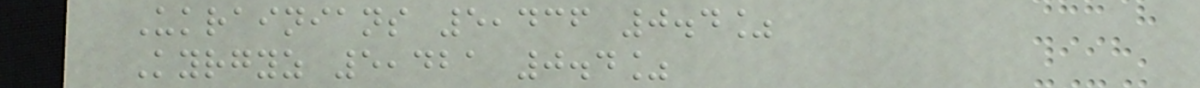Ukrainians 5,436 0.4%
Kyrgyz 5,421 0.4%
